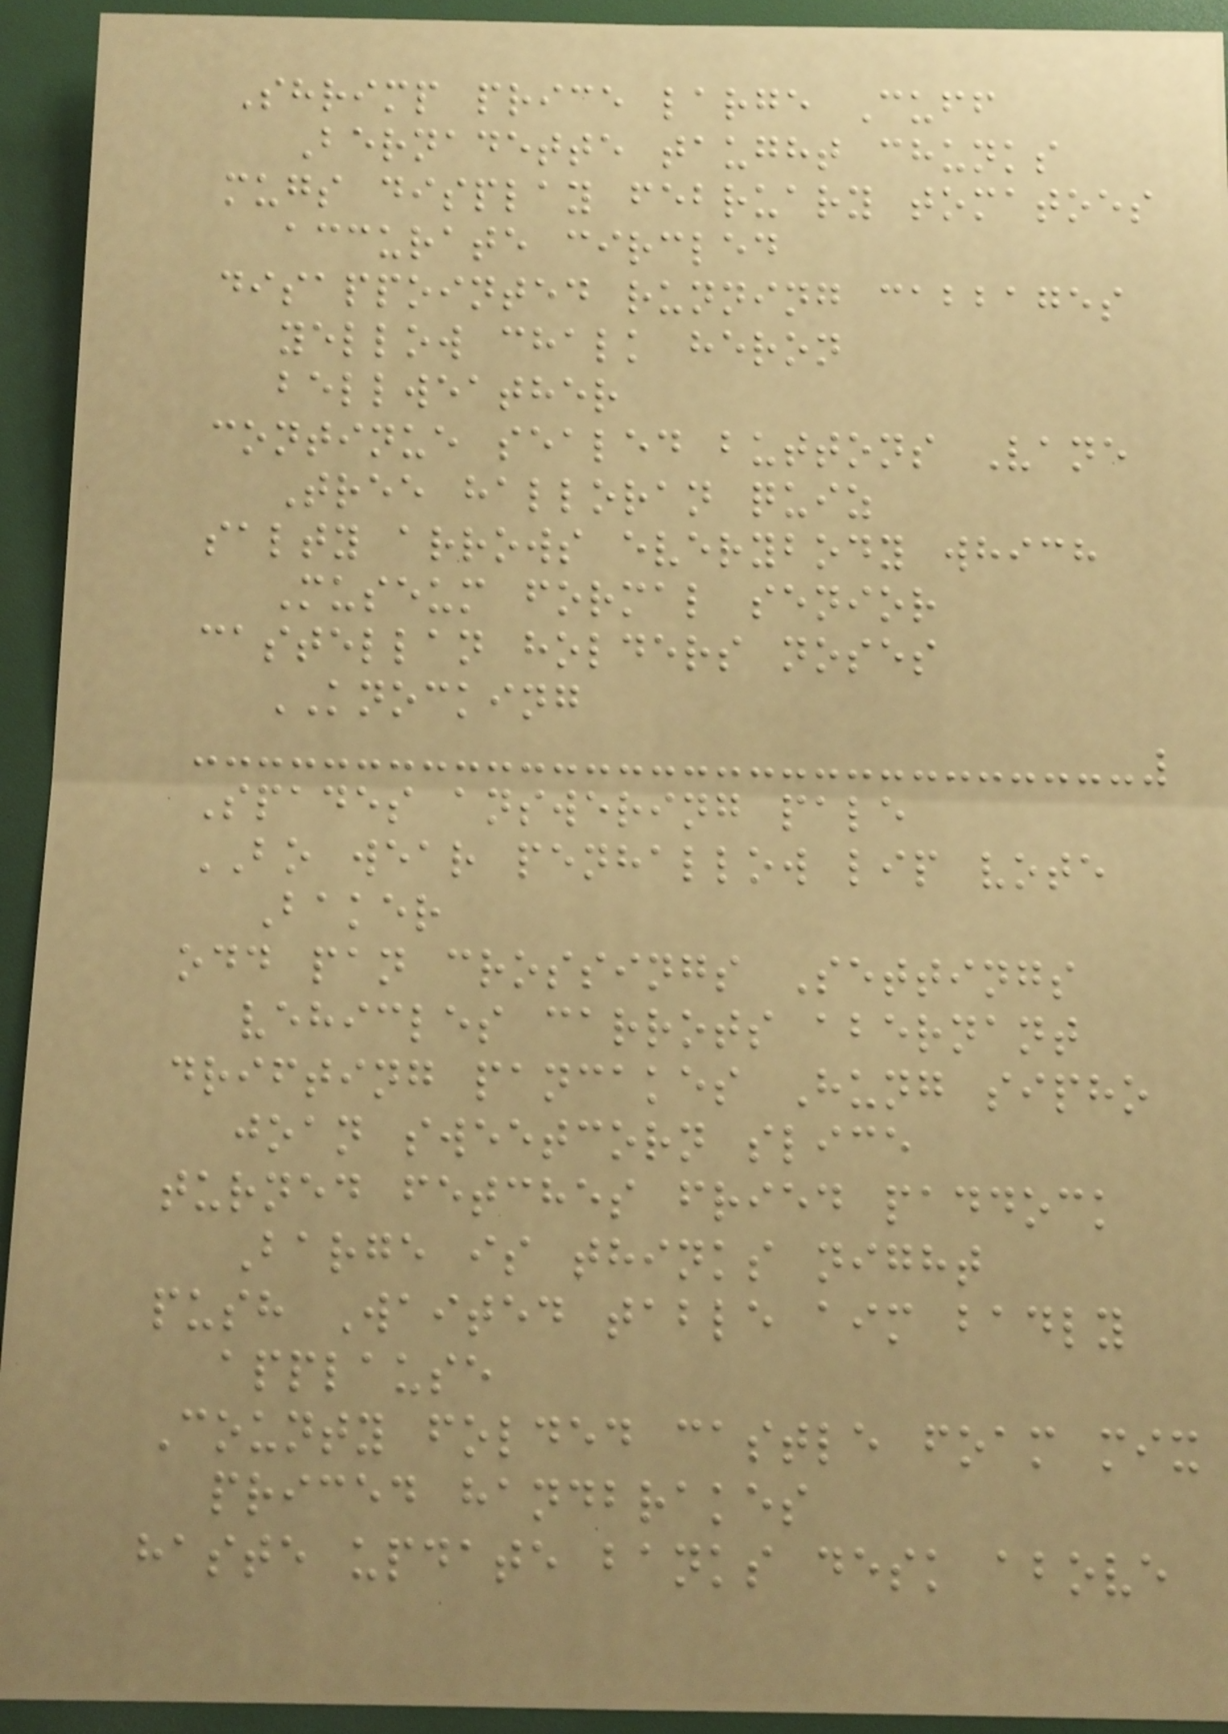Shrimp price large Cuff
Bernadette taught chunks
mugs display february tomatoes
accurate circled
disappointed running cabbages
yellow chalk heron
bellweather
continue sealed buttons Vane
Tree halloran quiz
salty arrows everybody which
Museum formal senior
castellan holders noses
KNOCKING
Spades answering pale
BO wear penhallow lip vote
Baker
odd pan crossings Settings
vehicles carrots abernant
drifting pancakes Hung sipho
joan sweetcorn slice
turned fetches fried paddock
Barge is thinks night
push Waited table aim badly
applause
County folded castle foam mix
priced handbrakes
haste update banks desk above
